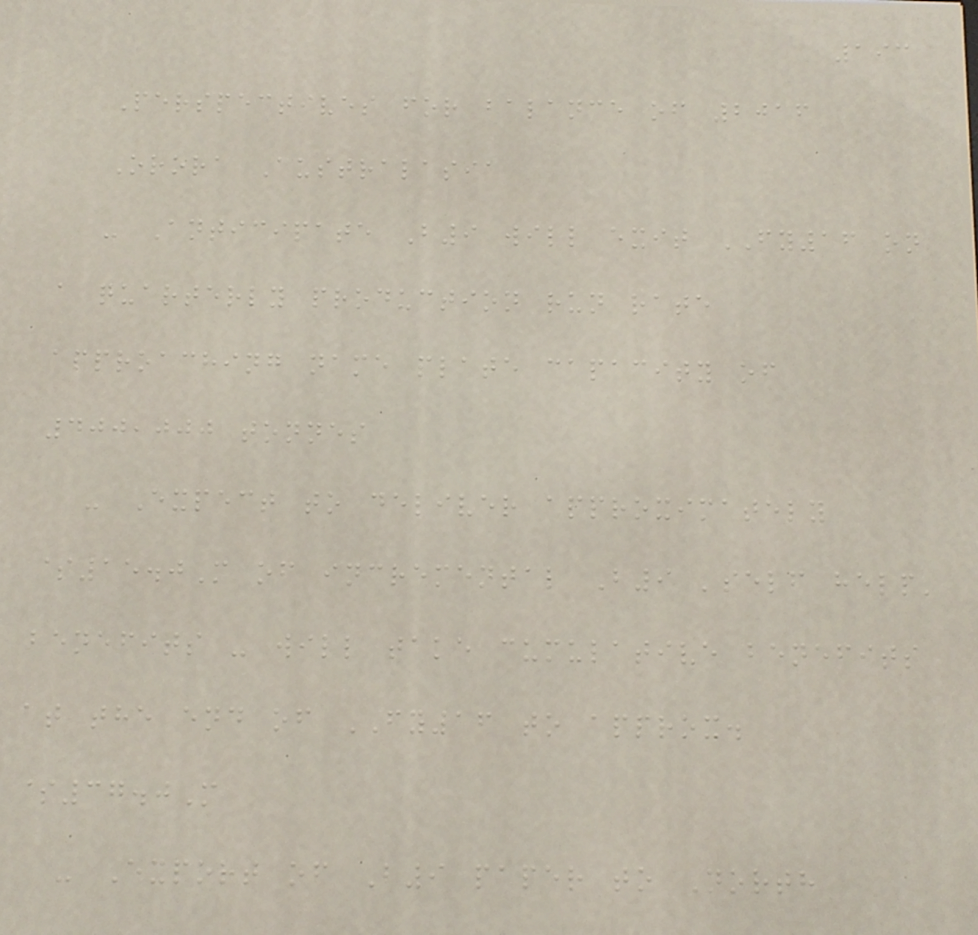193
Perspectives for balance of 2016
Orora Australasia
- Anticipate B9 will exit FY16 on
a quarterly production run rate
approaching name plate capacity of
400,000 tonnes
- Expect to deliver approximately
$15.0M of incremental B9 'self help'
benefits - will take cumulative benefits
at the end of FY16 to approx.
$37.0M
- Export of B9 paper to North
